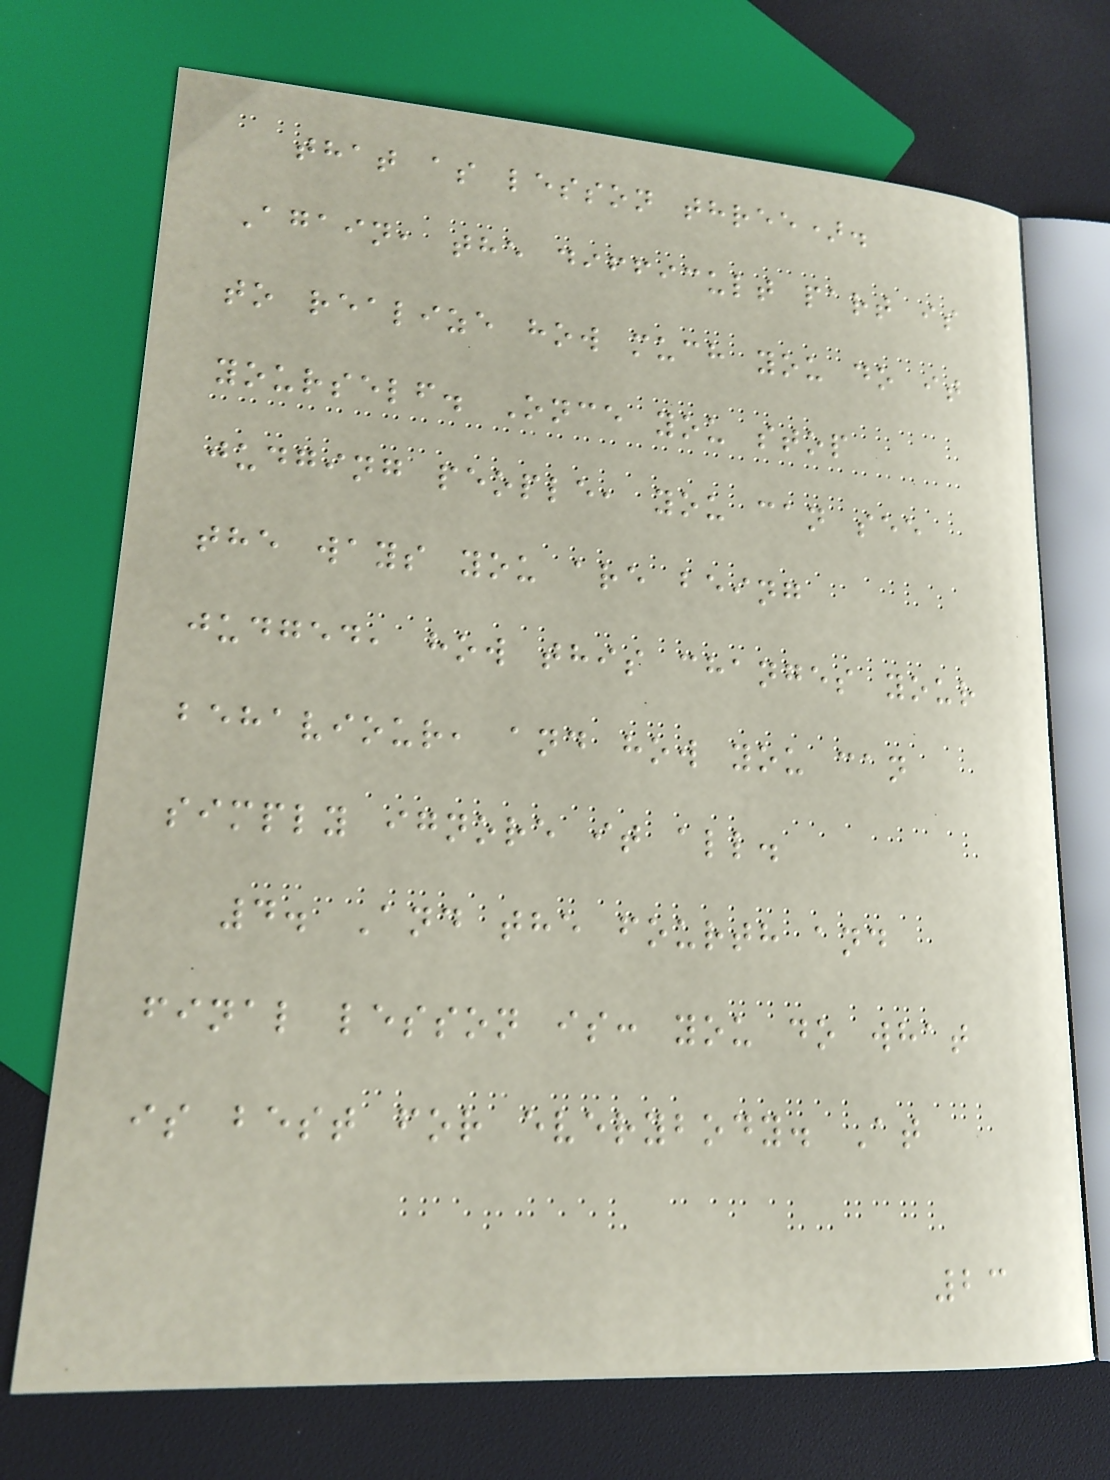that as lesson three).
Again, the difficult part is
to realize how much you do it
yourself. Once you stop
judging people, you can see
the ways you are being
judged, how this changes your
behaviour, and how you can
simply ignore it all.
4. And the fourth and
final lesson is: you do what
is best for everybody. At
23
